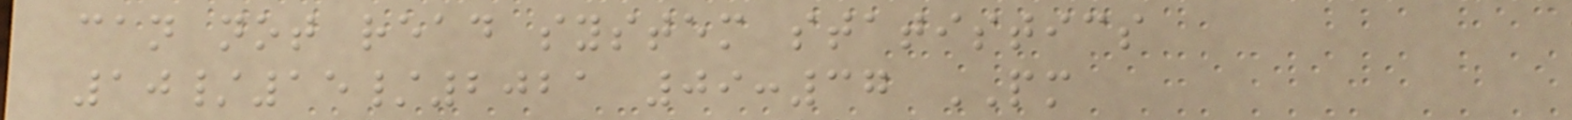can not read system statistics
10/15/2021 09:37 PM
